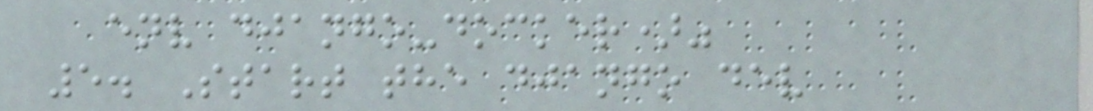env django-docker)"
5. Start the django dev
